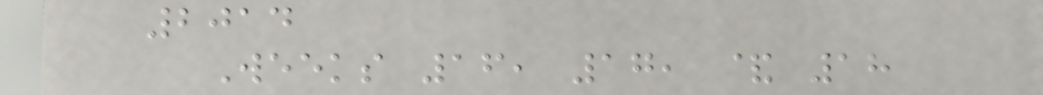2014
Weeks 16, 17, & 18
